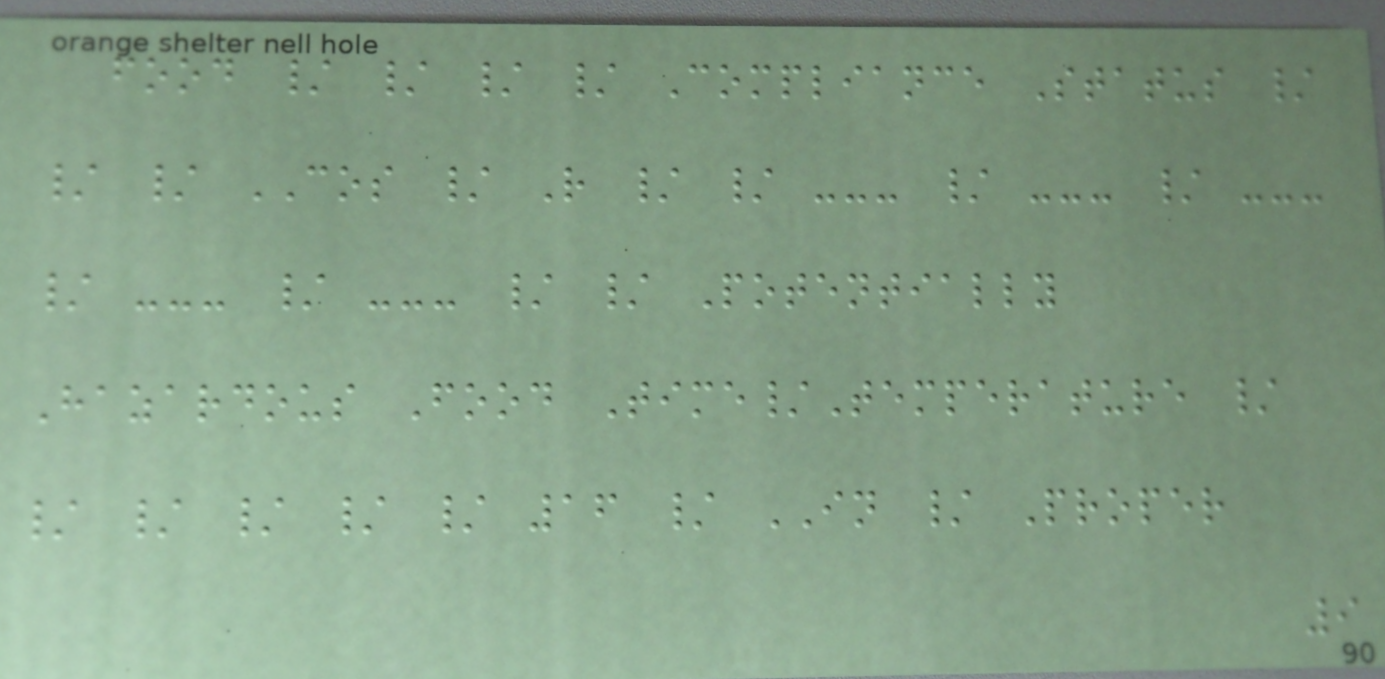food / / / / Compliance Status /
/ / COS / R / / --- / --- / ---
/ --- / --- / / Potentially
Hazardous Food Time/Temperature /
/ / / / / 16 / IN / Proper
9
